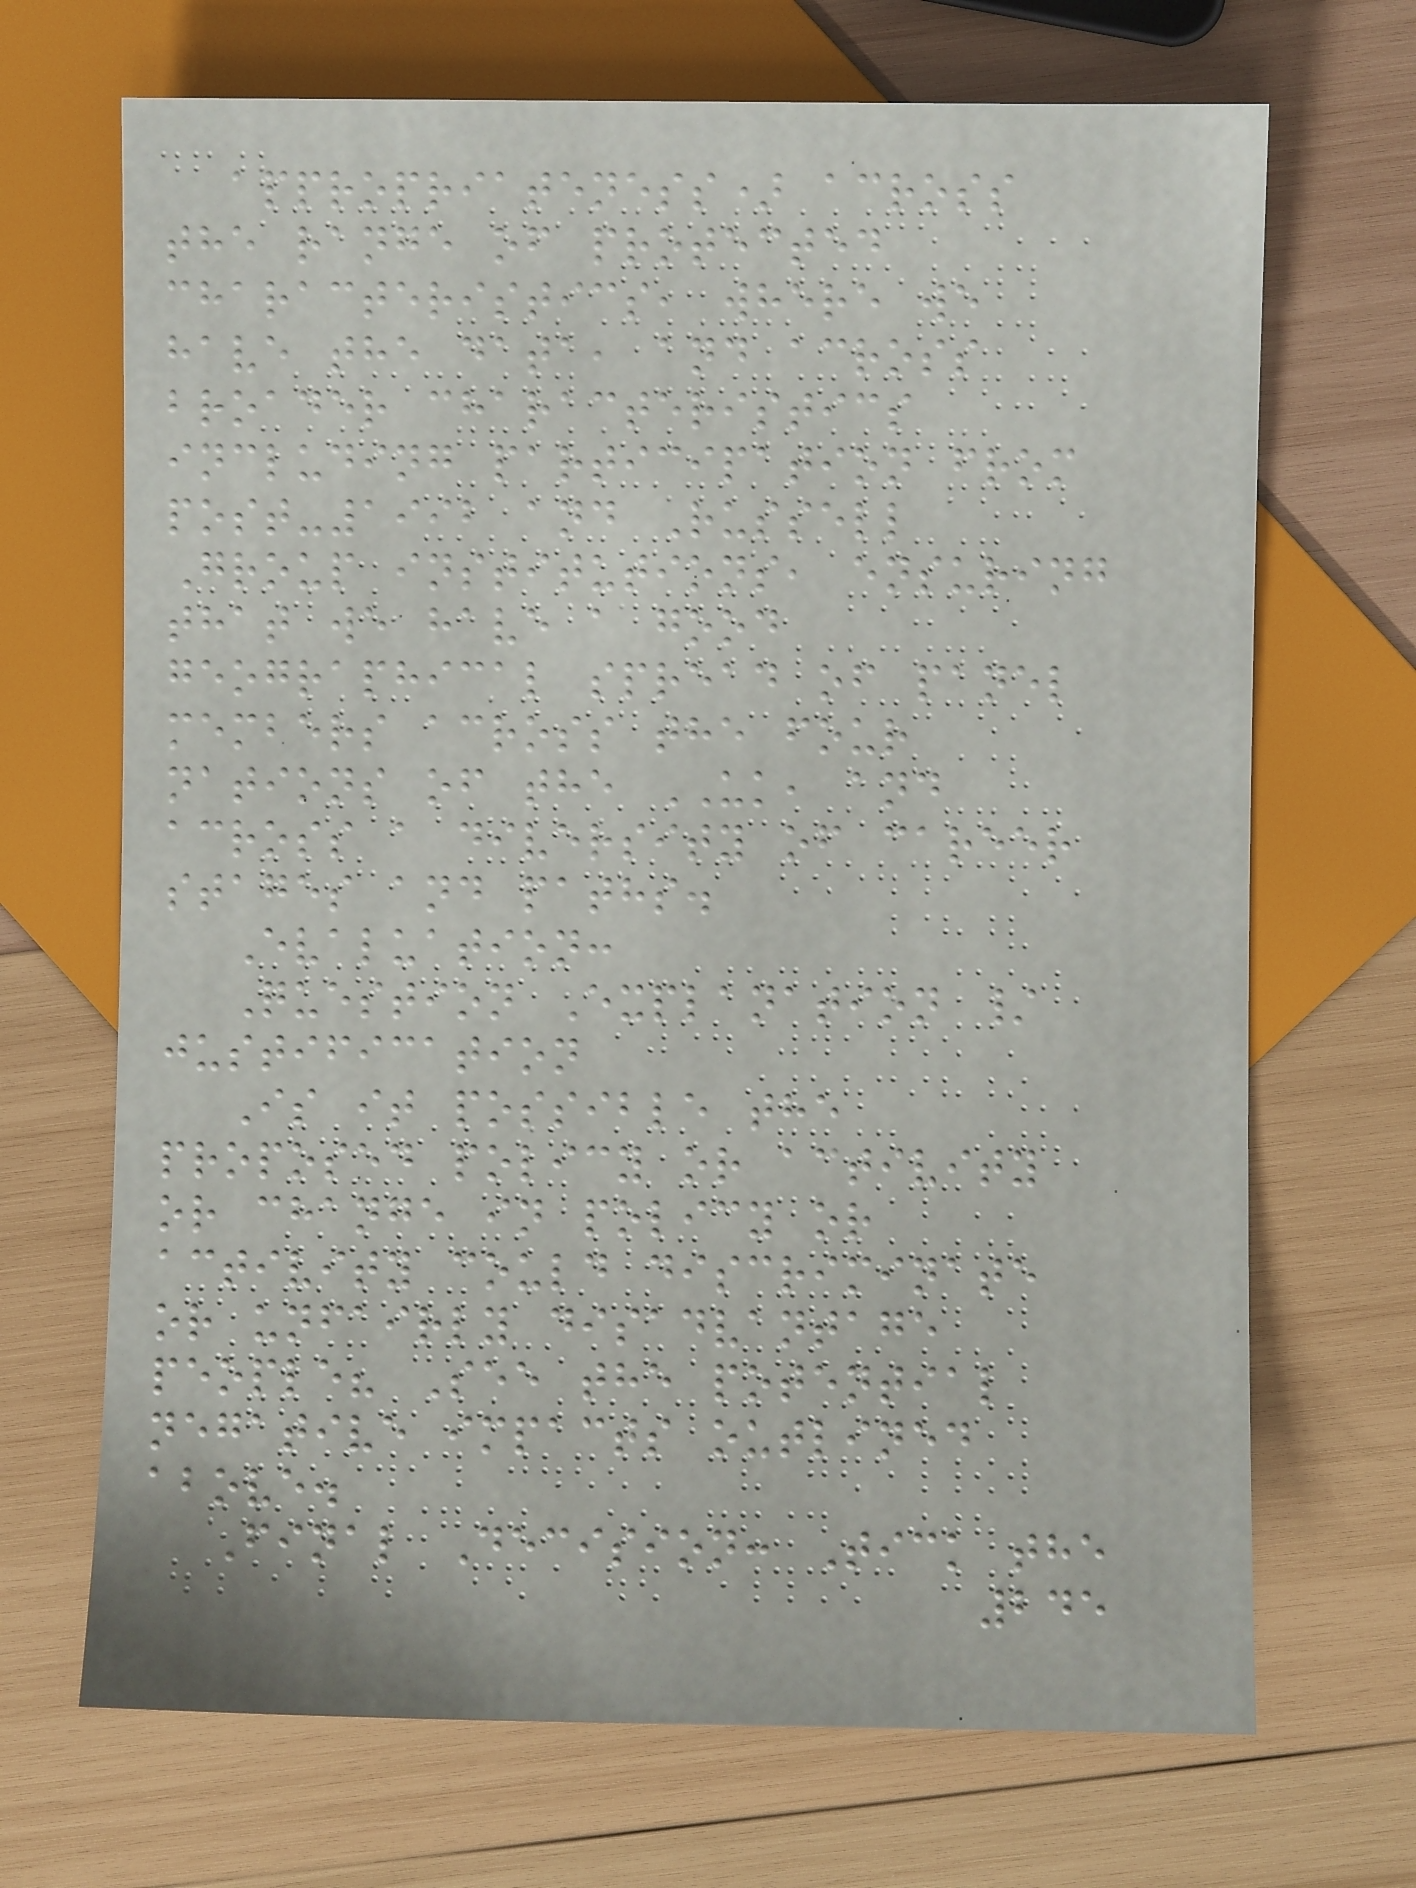appropriateness) across
the range of protected
characteristics, where we
have the data, and across
broader characteristics
including participation from
post-1992 and Russell
Group institutions, ensuring
that we have a good
geographical spread of panel
members across the four
nations of the UK, and
across a diversity of career
stages and paths.
Evaluation:
Question Explanation /
justification
Is it possible the
proposed policy or activity
or change in policy or
activity could discriminate
or unfairly disadvantage
people? See the potential
negative impacts outlined
above.
Final Decision: Tick the
245
